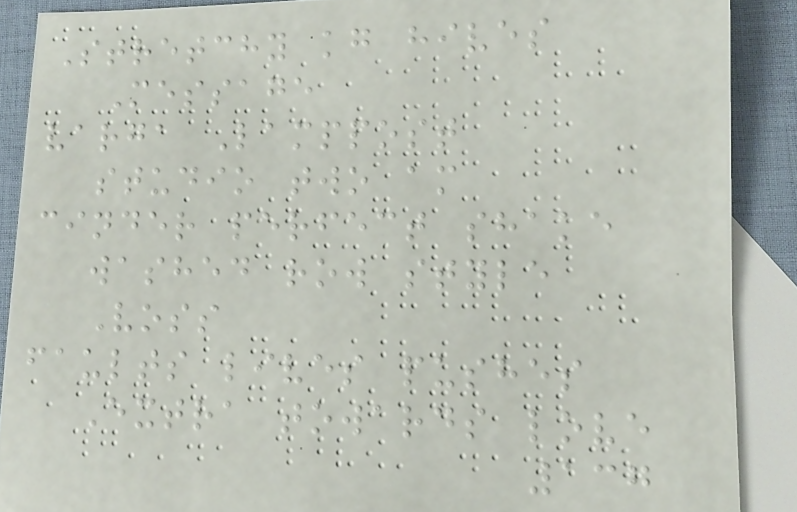Stretchy kg hives
Message
varga Lamppost
studio two am
cinder perfect shake
washed row style
Voss
faults lives pushes
Extra towards love
137
